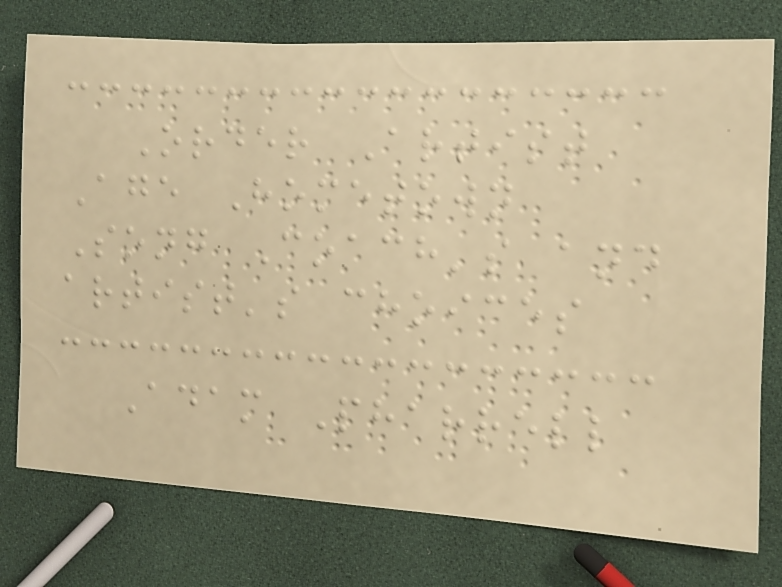Order Artist
Age Hometown
Song Coach's and
artist's choices
Adam Pharrell
